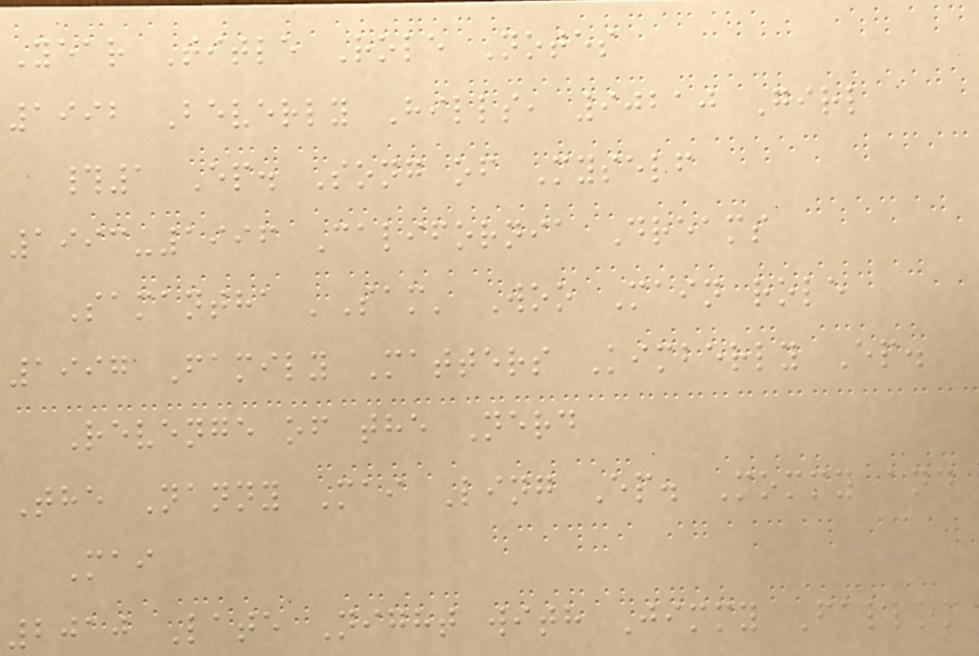Year Title Role Notes
1992 Beverly Hills, 90210 Girl
#1 Ep. Song of Myself
1993-1996 California Dreams
Samantha 'Sam' Woo Main role
1997 Family Matters Kimberly Ep.
Revenge of the Nerd
The Nanny Mai Ling Ep. Mommy and
Mai
2010 Late Night with Jimmy Fallon
